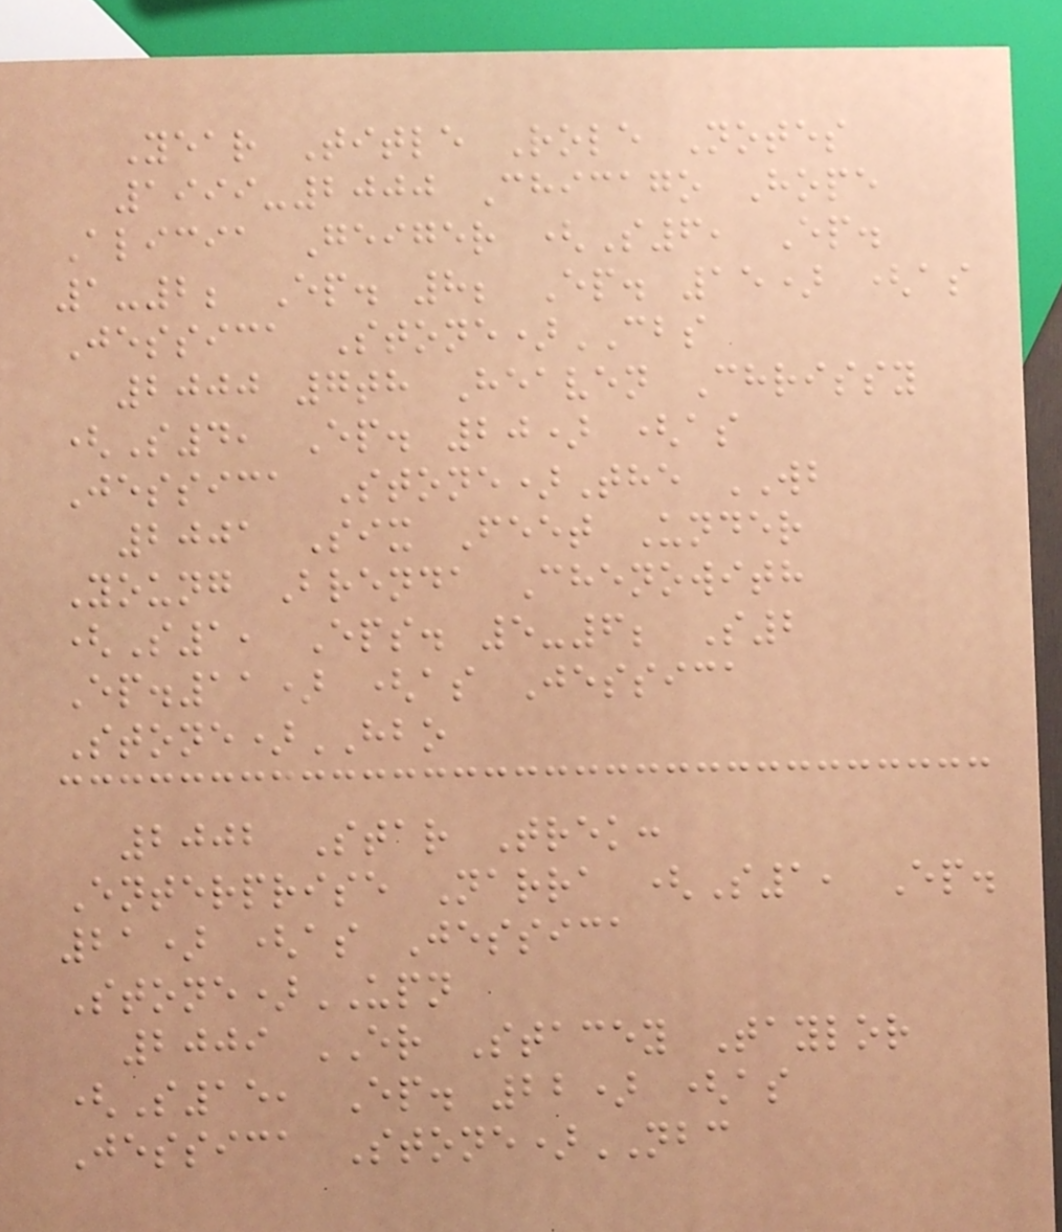Year Title Role Notes
1999-2000 Chicago Hope
Alicia Geiger (S6, Ep.
1-2; Ep. 8; Ep. 15) (as
Jessica Stone)CBS
2000 7th Heaven Chrissy
(S4, Ep. 20) (as
Jessica Stone)The WB
2001 Six Feet Under
Young Brenda Chenowith
(S1, Eps. 5-6; S2
Ep.11) (as Jessica
Stone)HBO
2002 Star Trek:
Enterprise Narra (S1, Ep.
21) (as Jessica
Stone)UPN
2009 ER Stacey Taylor
(S15, Ep. 22) (as
Jessica Stone)NBC
